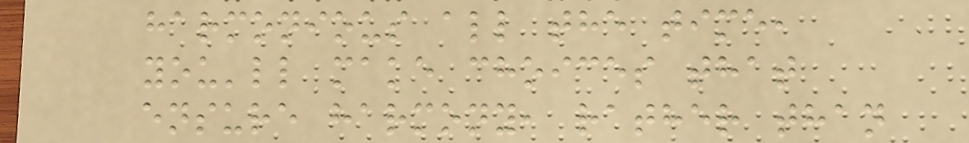harmonious all the time,
you'll make choices that
ensure harmony, rather than
